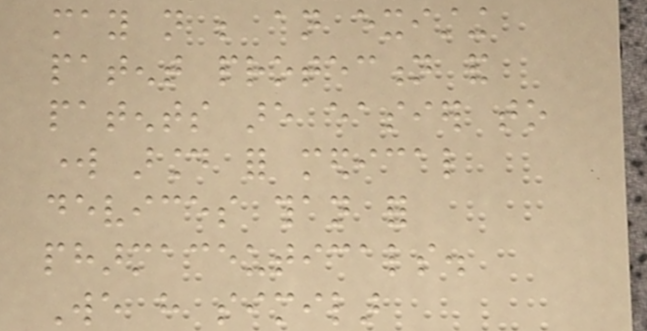may not be an existing
patent protection and
patents are easier to
work around for medical
devices than for
pharmaceuticals.
We have similar
